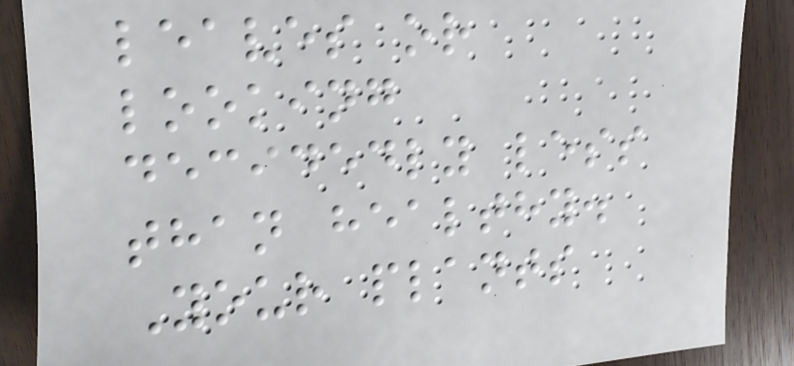leaves or
looking
decidedly less
than healthy.
Your plants
